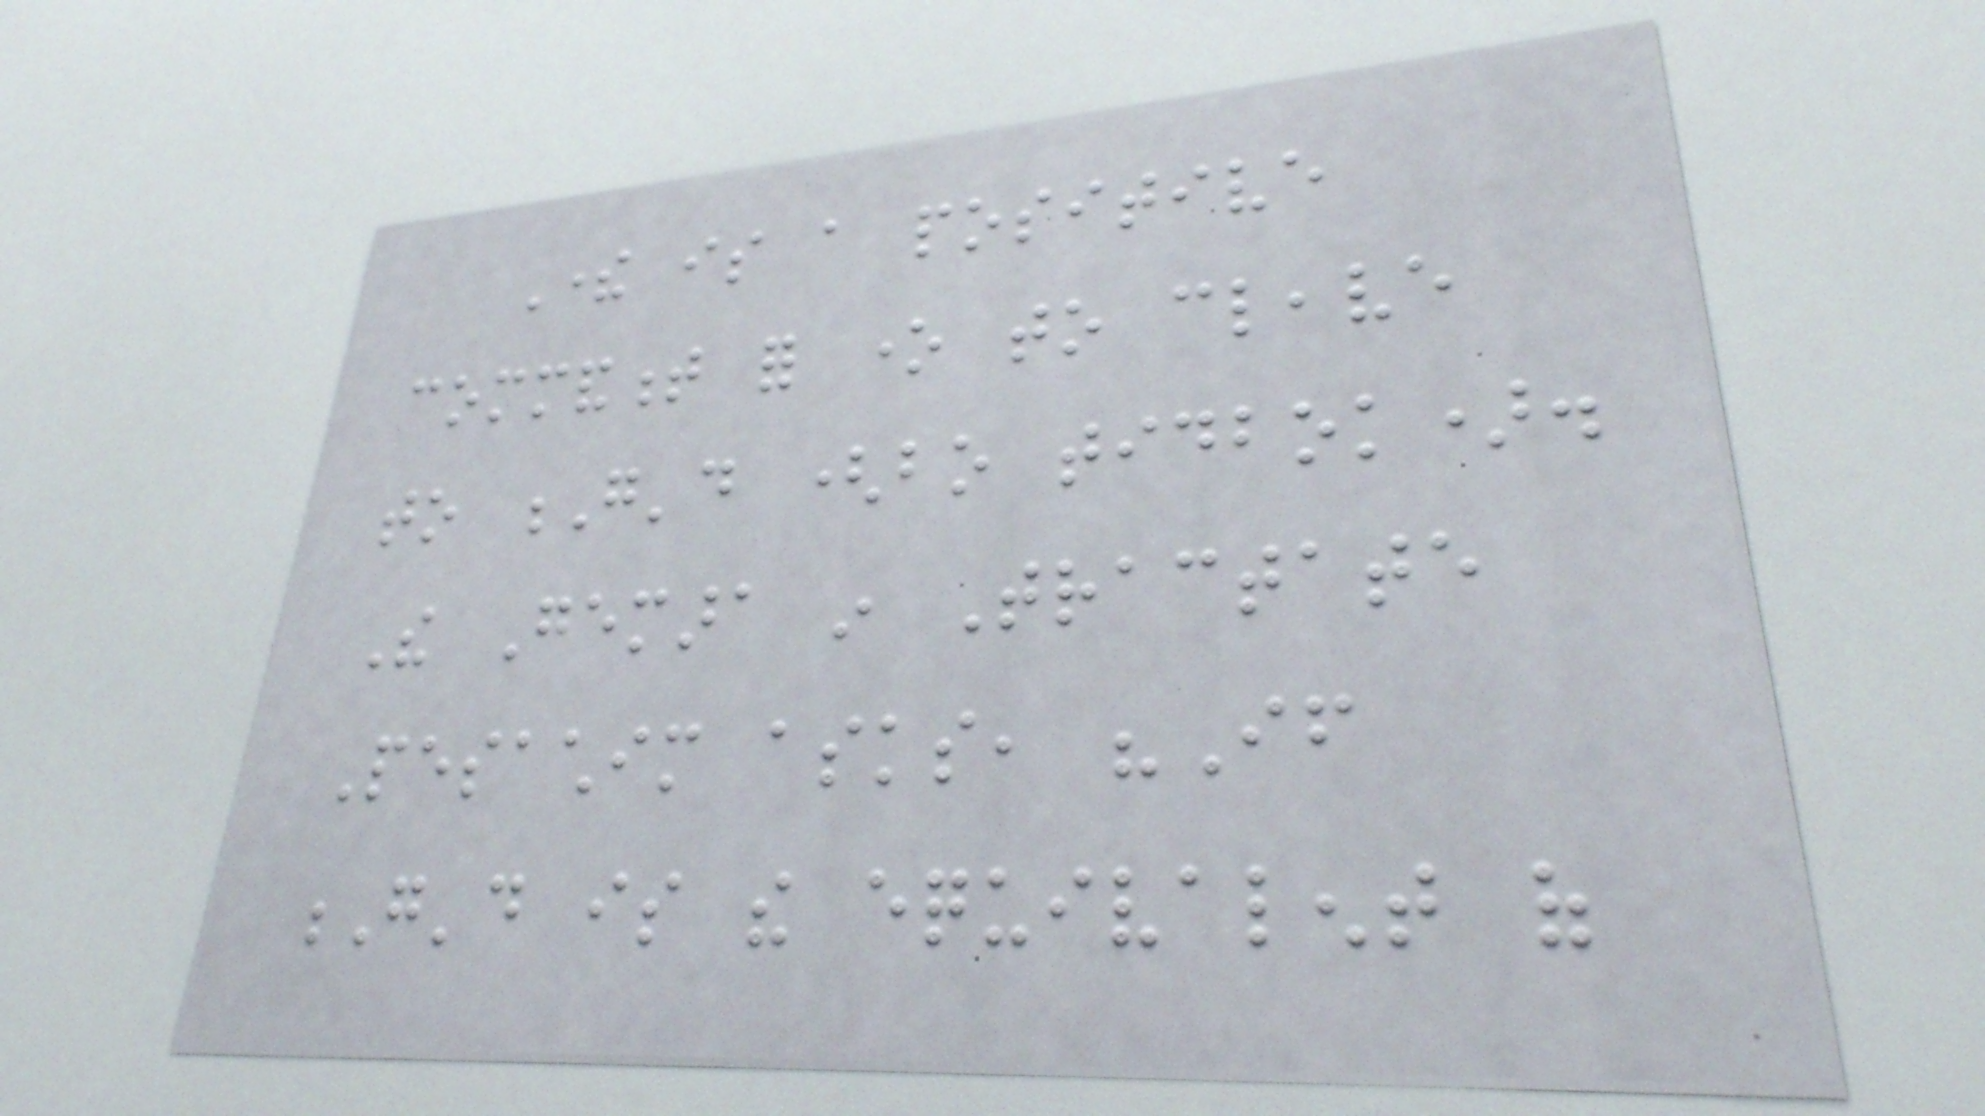There is a positive
commandment for one to cleave
to G'd (bo tidbok).
The Gemara in Tractate
Pesachim asks, "If
G'd is the equivalent of
